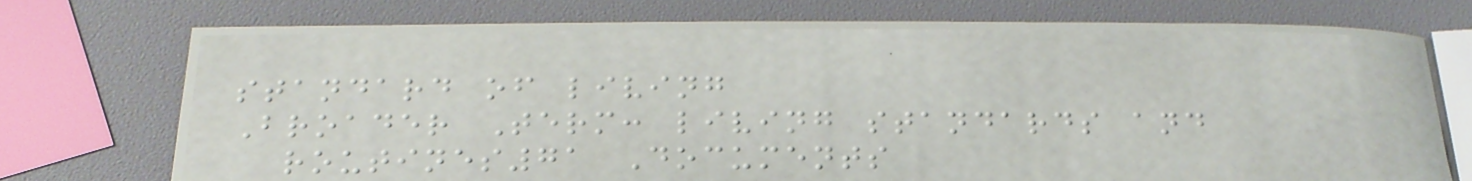standard of living
Broader Term: living standards and
routines71 Documents
